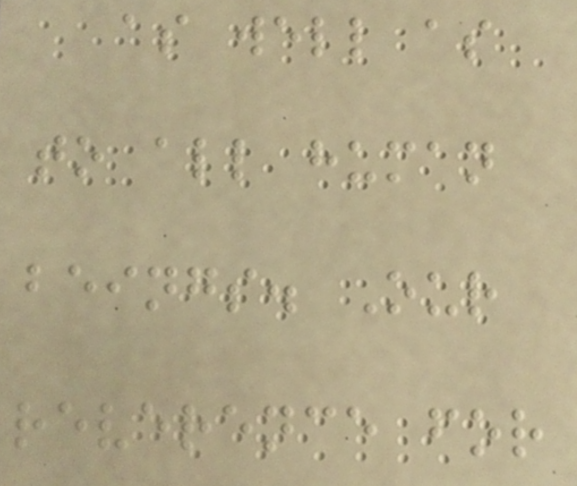as well as
to all human
beings. Our
reverence for
